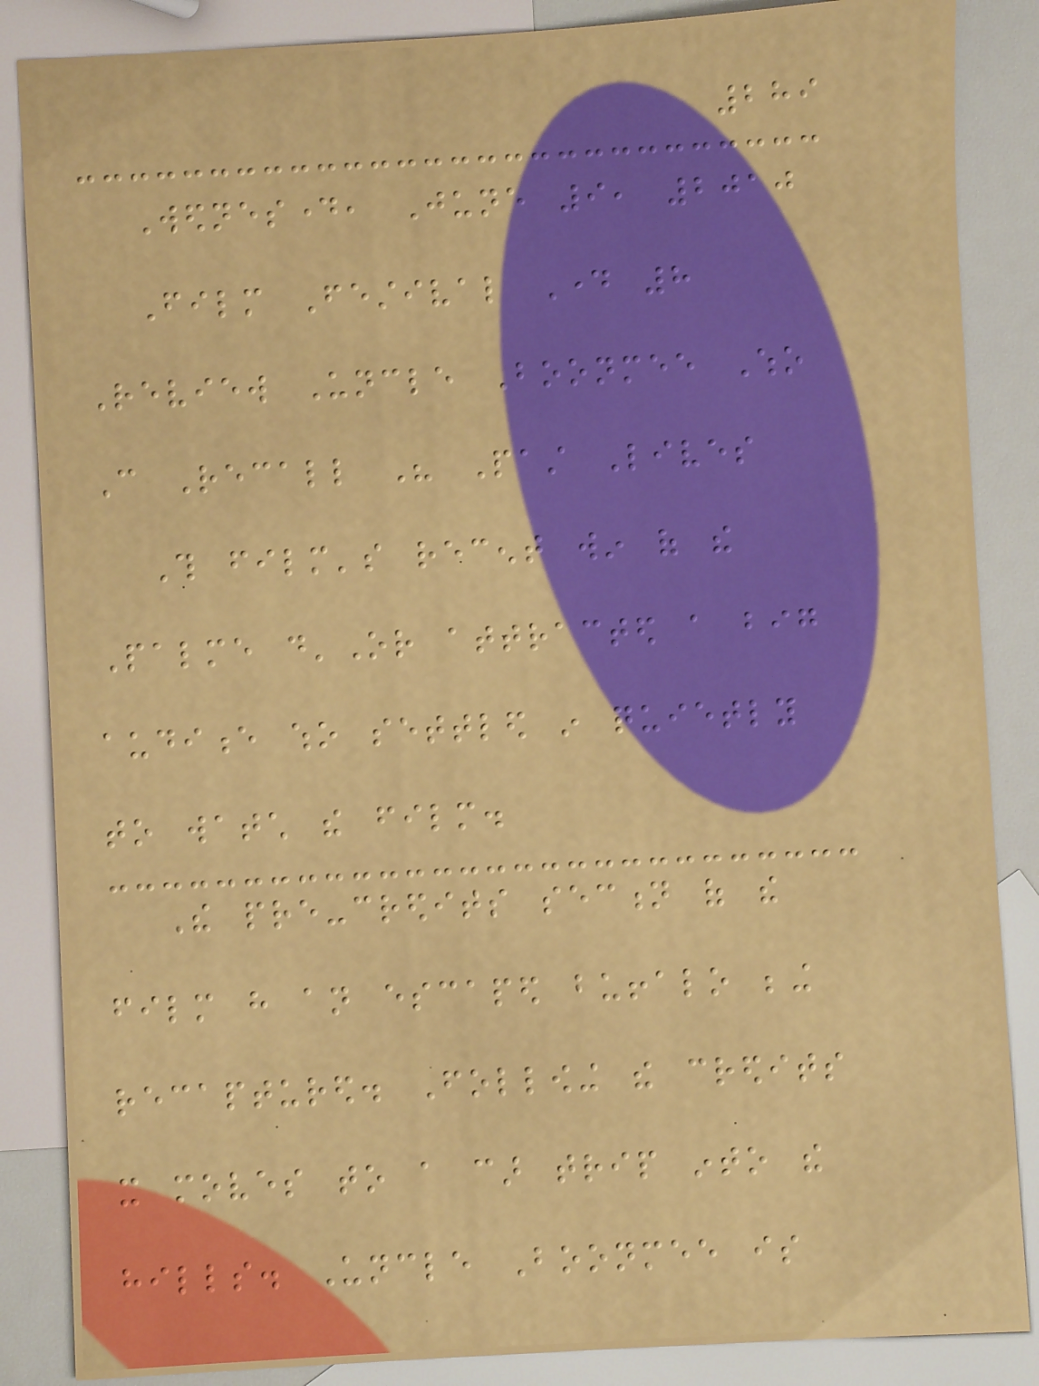289
Wednesday, June 9, 2010
Film Festival Day 8
Review Uncle Boonmee Who
Can Recall His Past Lives
This film's recent win of the
Palme d'Or attracted a big
audience who settled in quietly
to watch the film.
The pre-credits section of the
film have an escaped buffalo being
recaptured. Following the credits
it moves to a car trip into the
hills. Uncle Boonmee is
